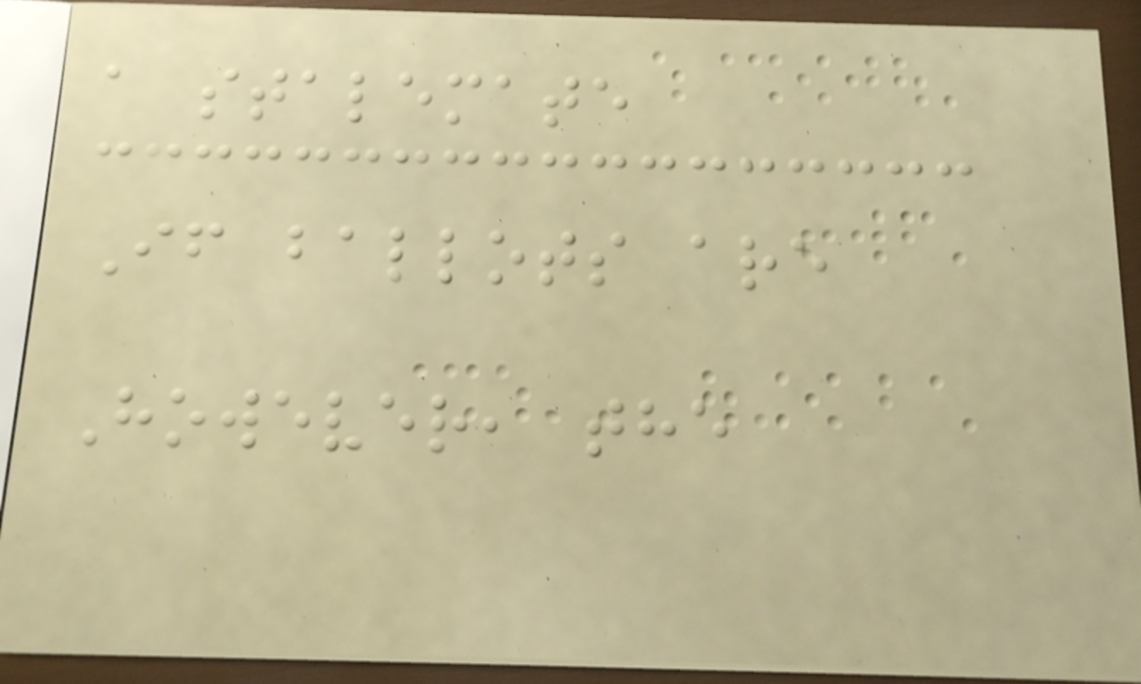a stalemate
If ballots are
However, the
